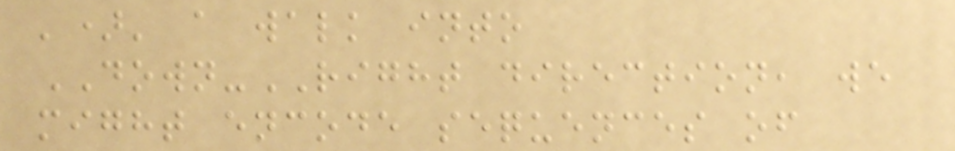')' a walk into
DOWN-RIGHT direction, we
might encode sequences of
